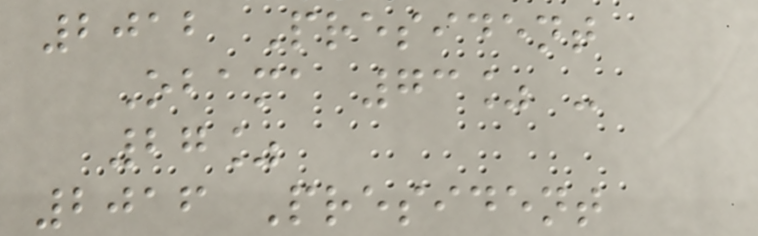2012 President
Obama 73% -
27%
2016 President
